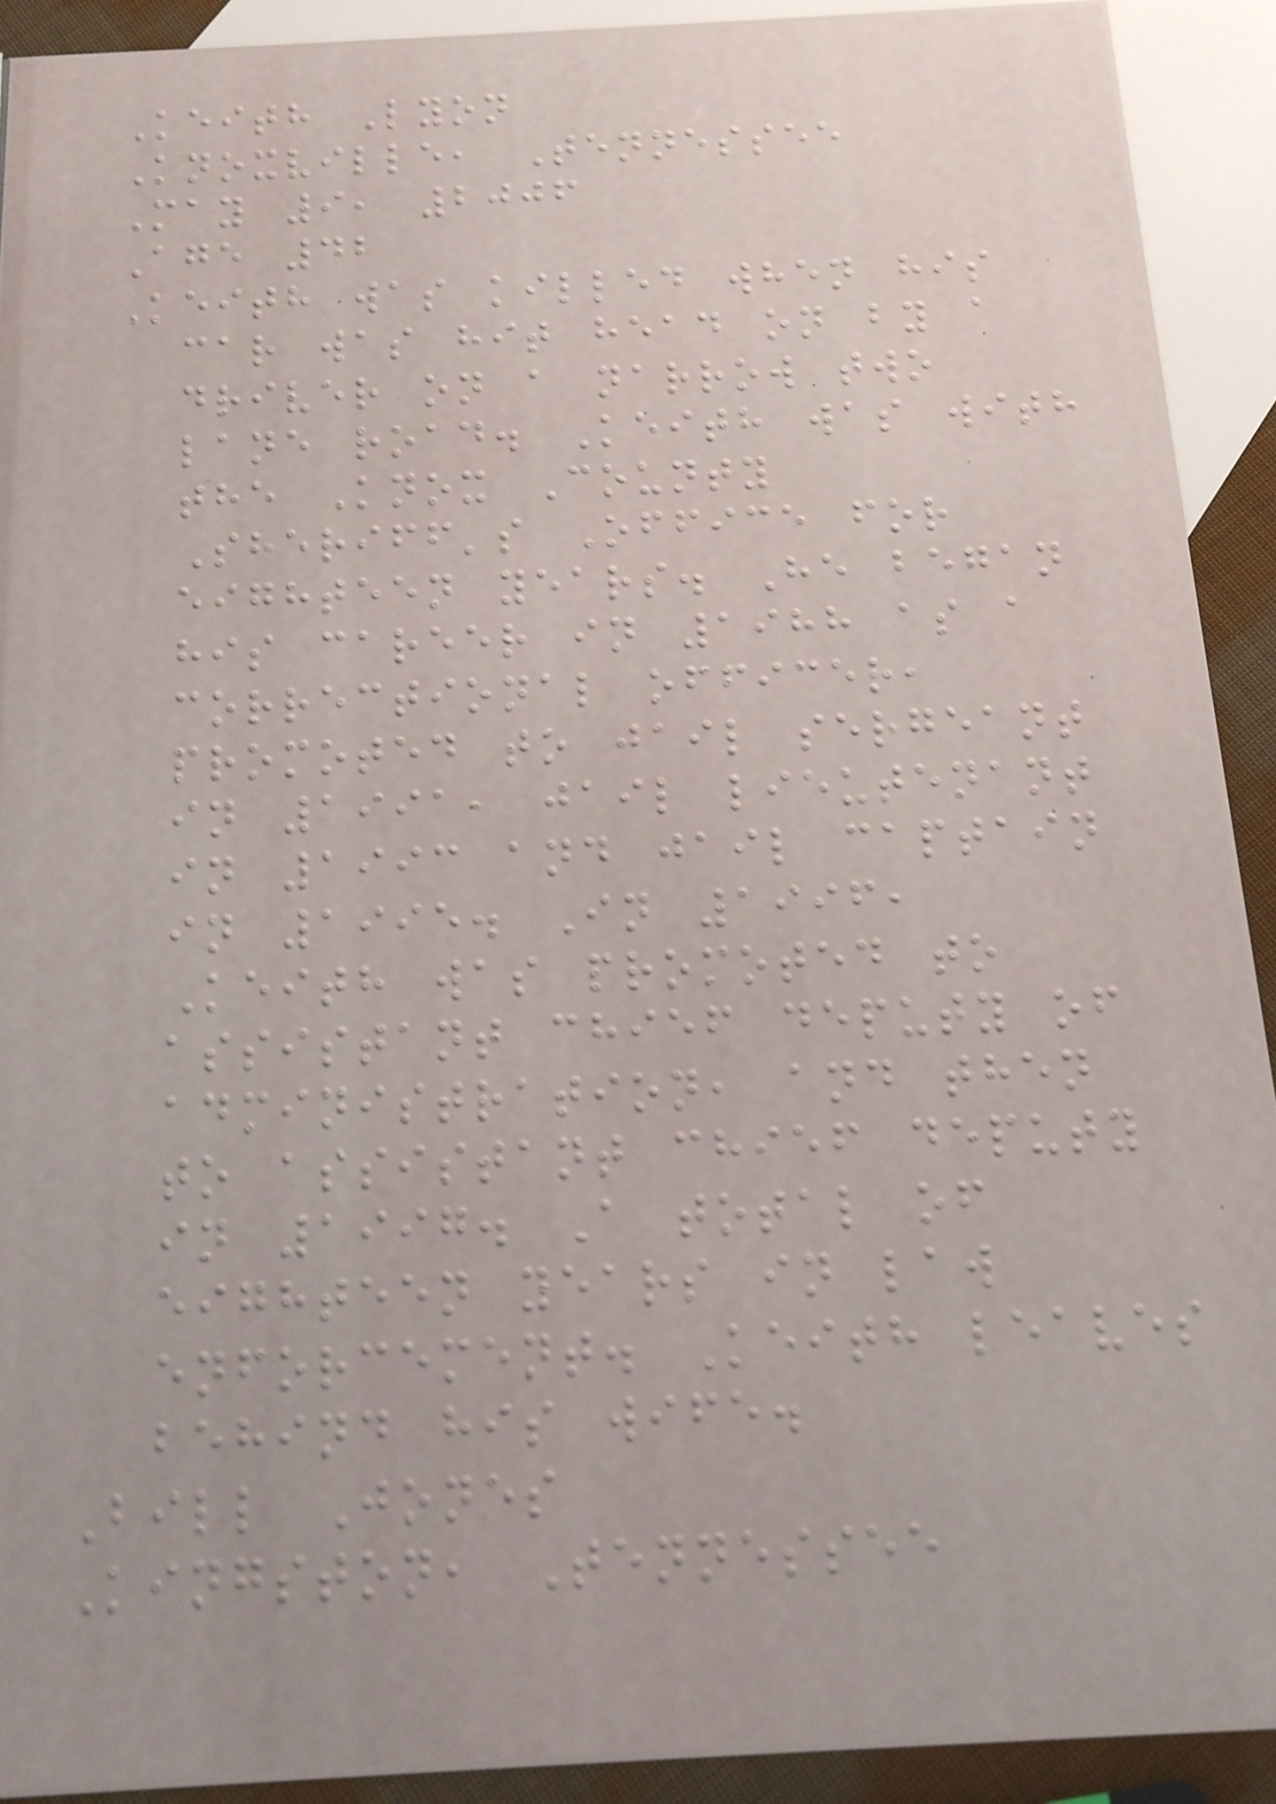Keith Lyon
Knoxville, Tennessee
May 9, 2006
Age 42
Keith was killed when his
car was hit head on by a
driver on a narrow two
lane road. Keith was with
the Knox County
Sheriff's Office for
eighteen years. He began
his career in 1988 as a
correctional officer,
promoted to jail sergeant
in 1991, jail lieutenant
in 1993 and jail captain
in 1995. In 1996,
Keith was promoted to
assistant chief deputy of
administration, and then
to assistant chief deputy
in 1997. A total of
eighteen years in law
enforcement. Keith leaves
behind his wife.
Bill Jones
Kingston, Tennessee
